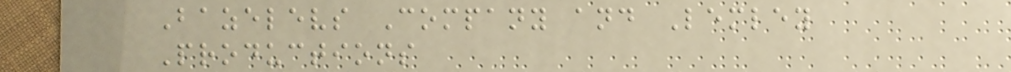Bazelevs Company and Lemley
Productions
